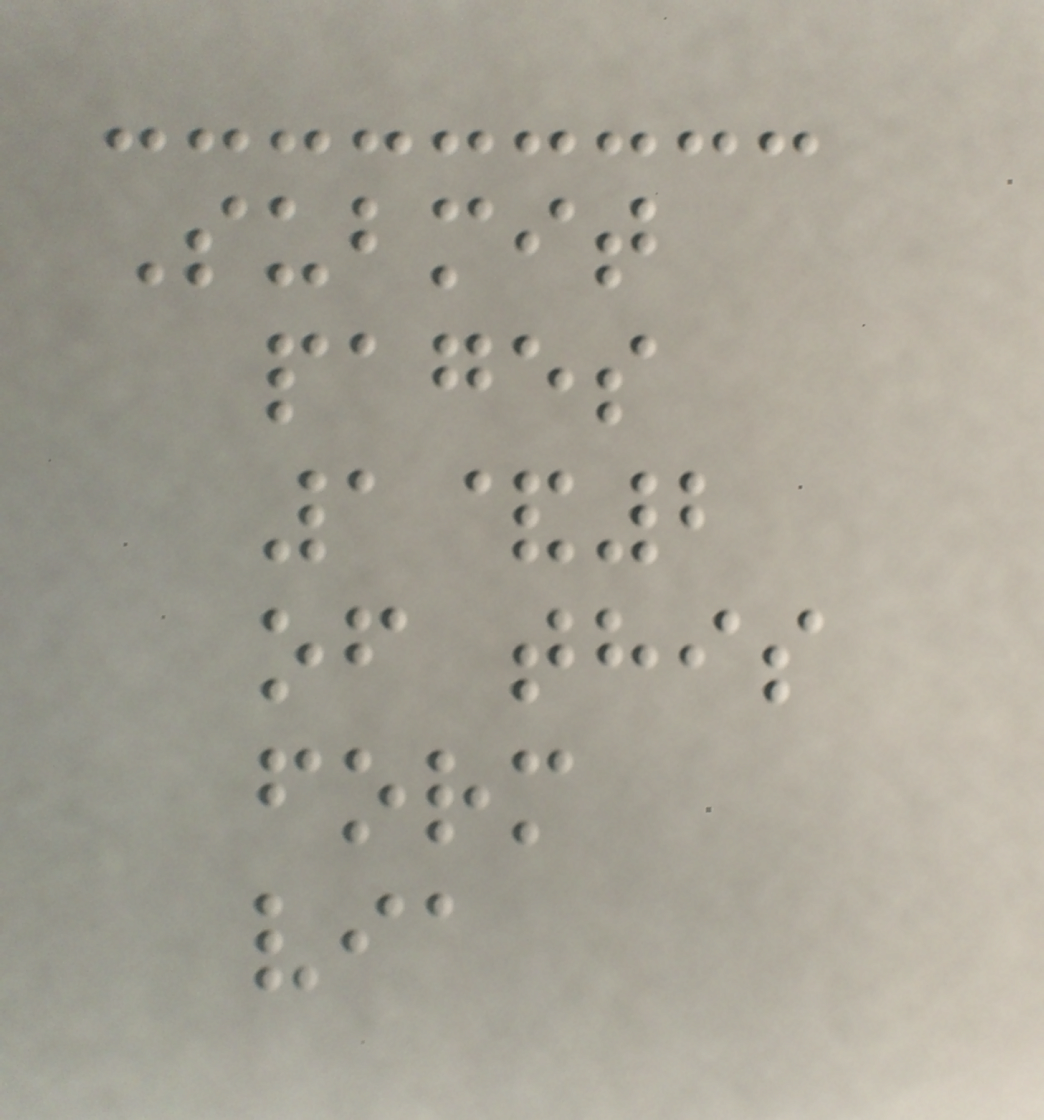Submit
pages
1&2
of this
form
via
